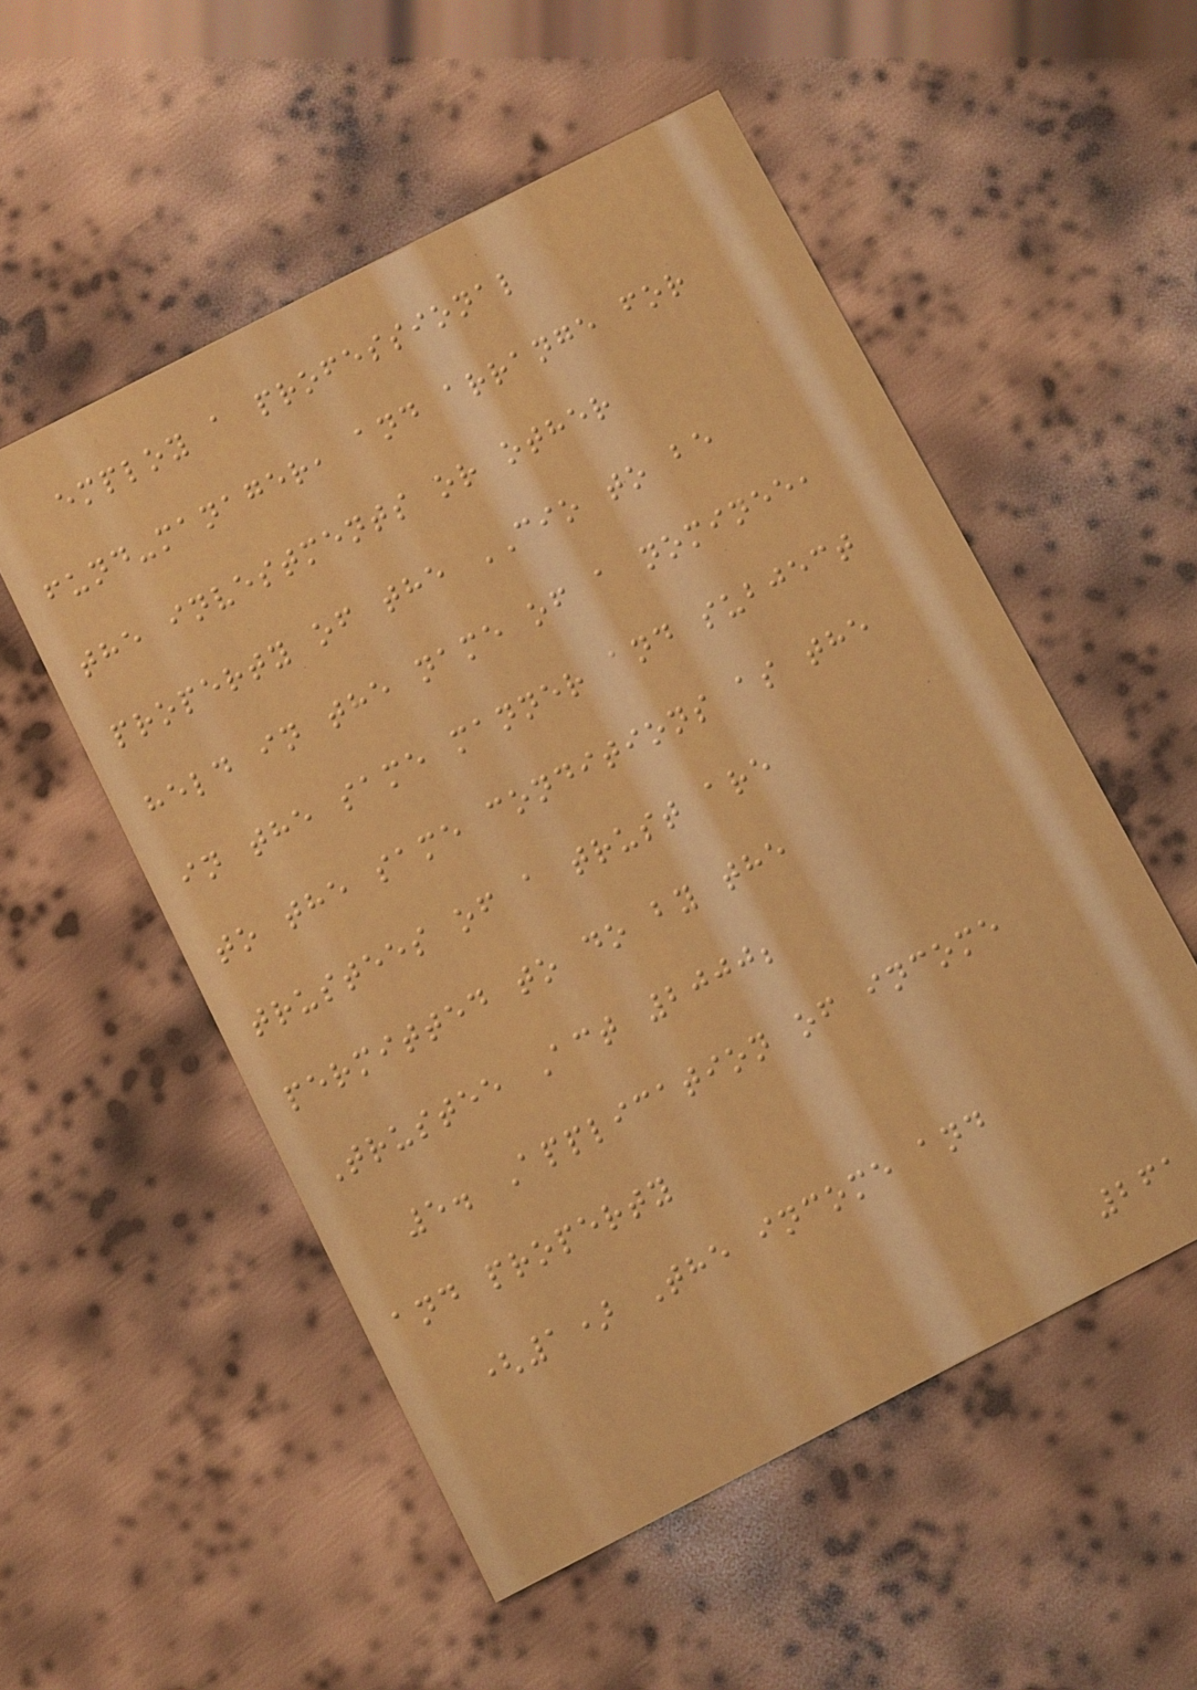employ a professional
fund-manager, and arrange for
the investments or other
property of the CIO to be
held in the name of a nominee,
in the same manner and subject
to the same conditions as the
trustees of a trust are
permitted to do by the
Trustee Act 2000;
5. Application of income
and property
(1) The income and
261
